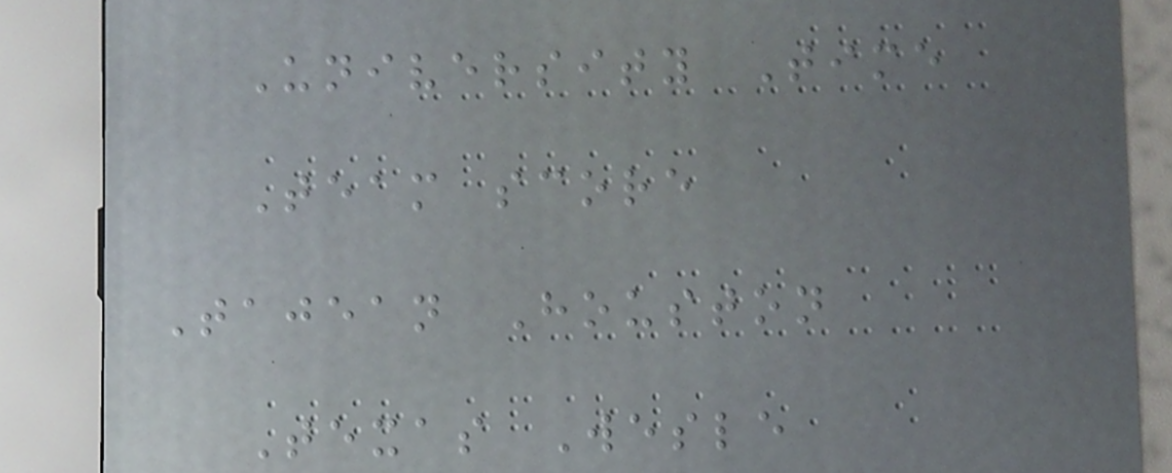University Time
Team score
Tajean Houston
Texas Wesle
